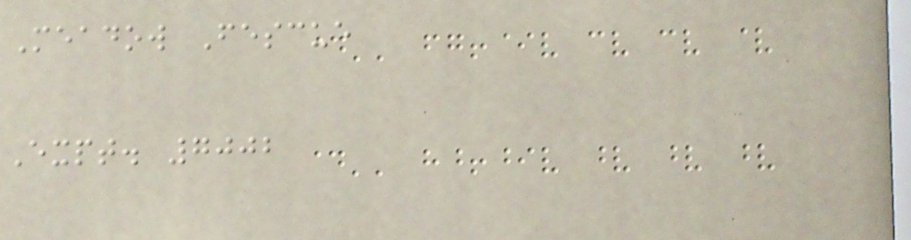Meadow Fescue
Expt. 7002
